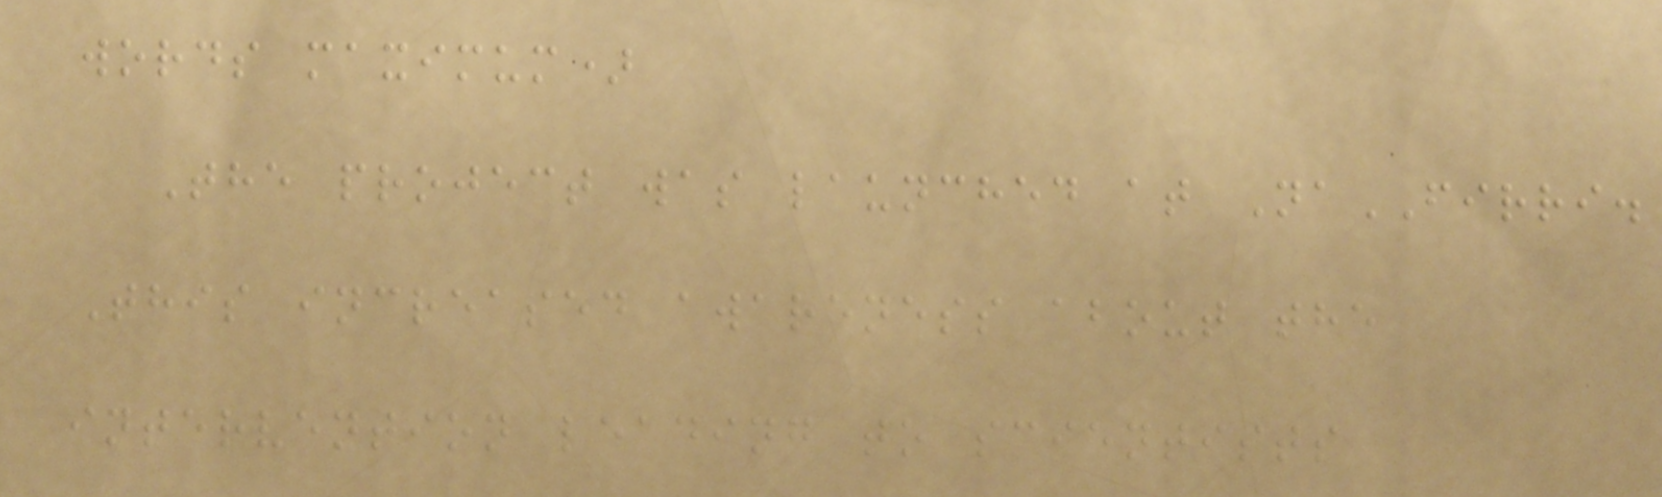words maximum)
The project was launched at NaFIRRI.
This increased awareness about the
intervention leading to scientists
